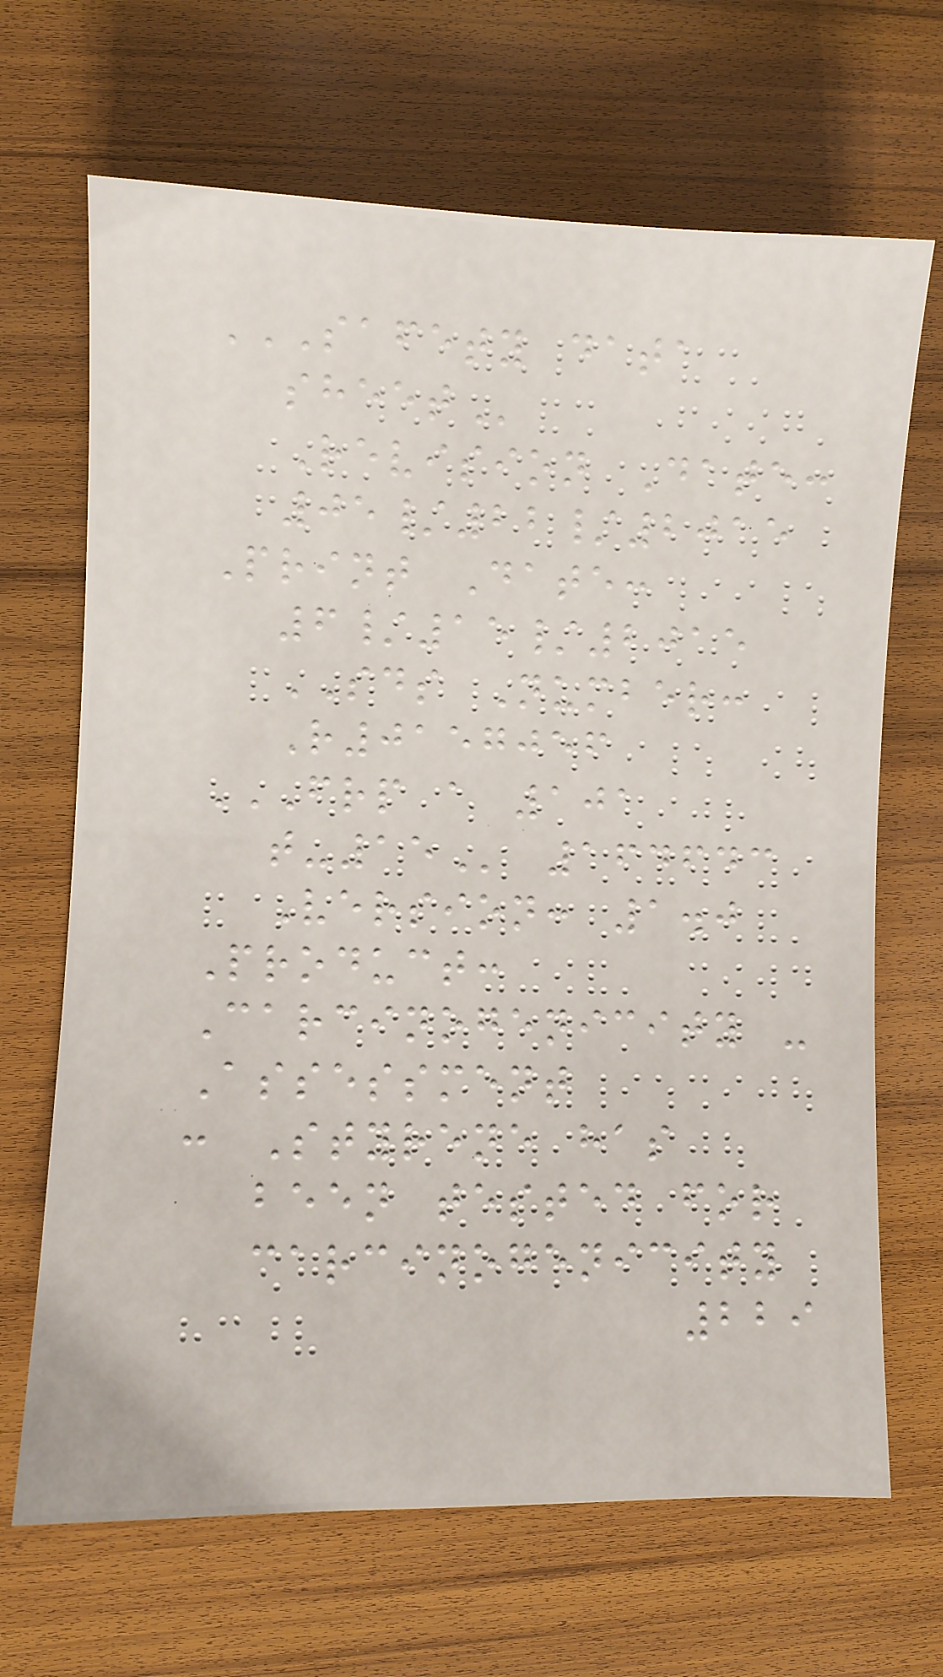SAFETY DATA
SHEET
Revision Date:
05/22/2015
Print Date:
6/15/2015
SDS Number:
R0157056
FRP A 101
T-15 164643
Version: 1.0
Product:
Carcinogenicity -
Assessment
: Styrene has
been tested for
carcinogenicity
229
